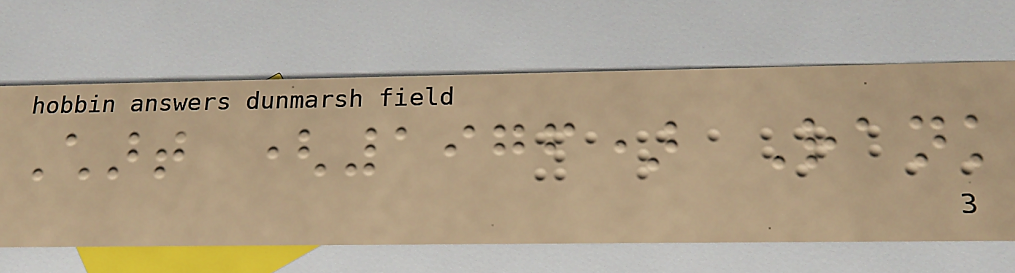Chart (1976) Rank
